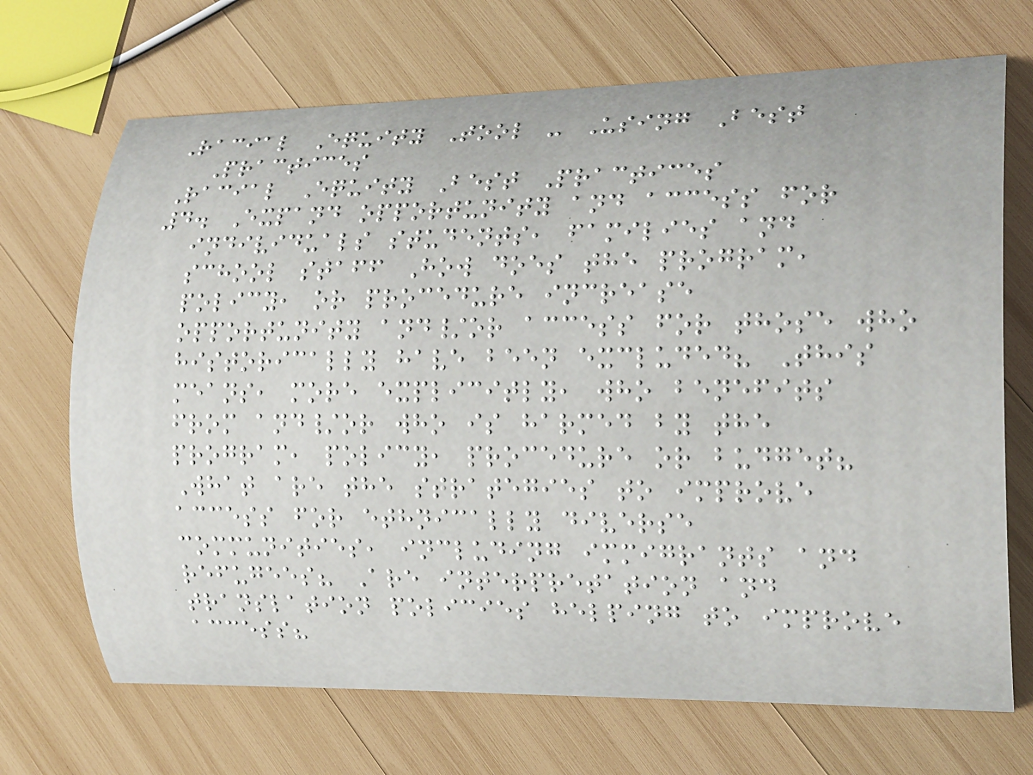Racial Equity Tool - Using Best
Practices
Racial Equity Best Practices
4. Expand opportunity and access for
individuals students, families and
school staff How does the program,
policy, or procedure increase
opportunity and/or access for those who
historically have been excluded? This
means, more explicitly, who benefits
from and/or who is harmed by the
program, policy, procedure or budget?
What are the strategies to improve
access for ethnically diverse
communities, including immigrants and
refugees? Are interpretation and
translation policies helping to improve
access?
